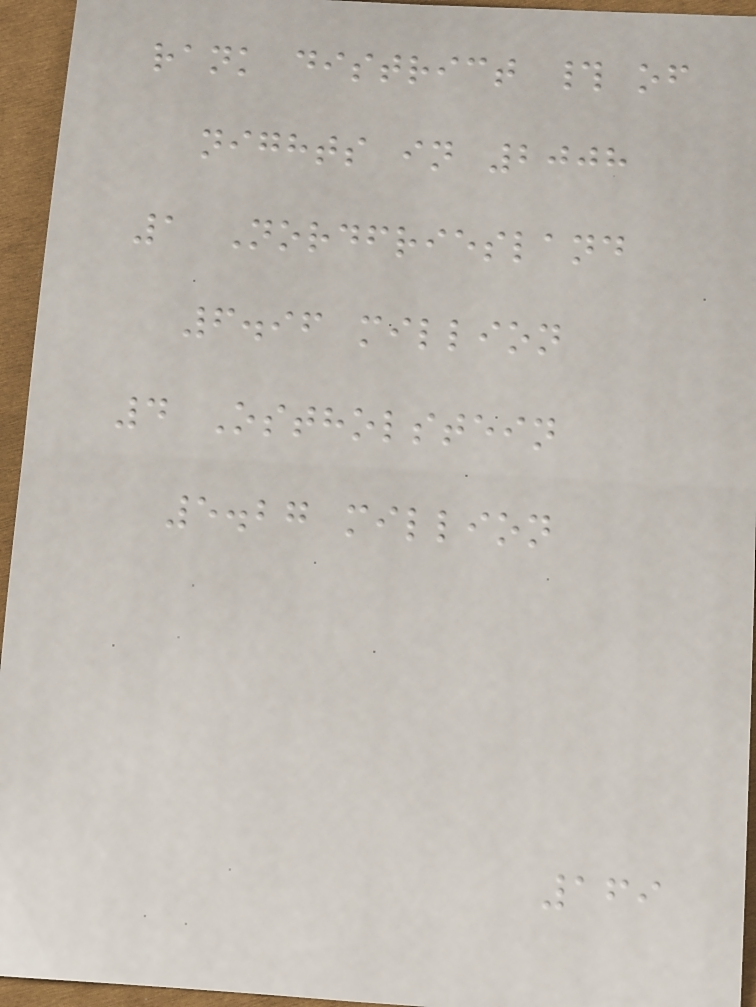rank district # of
nights in 2008
1 Nordfriesland
6.96 million
4 Ostholstein
5.27 million
169
